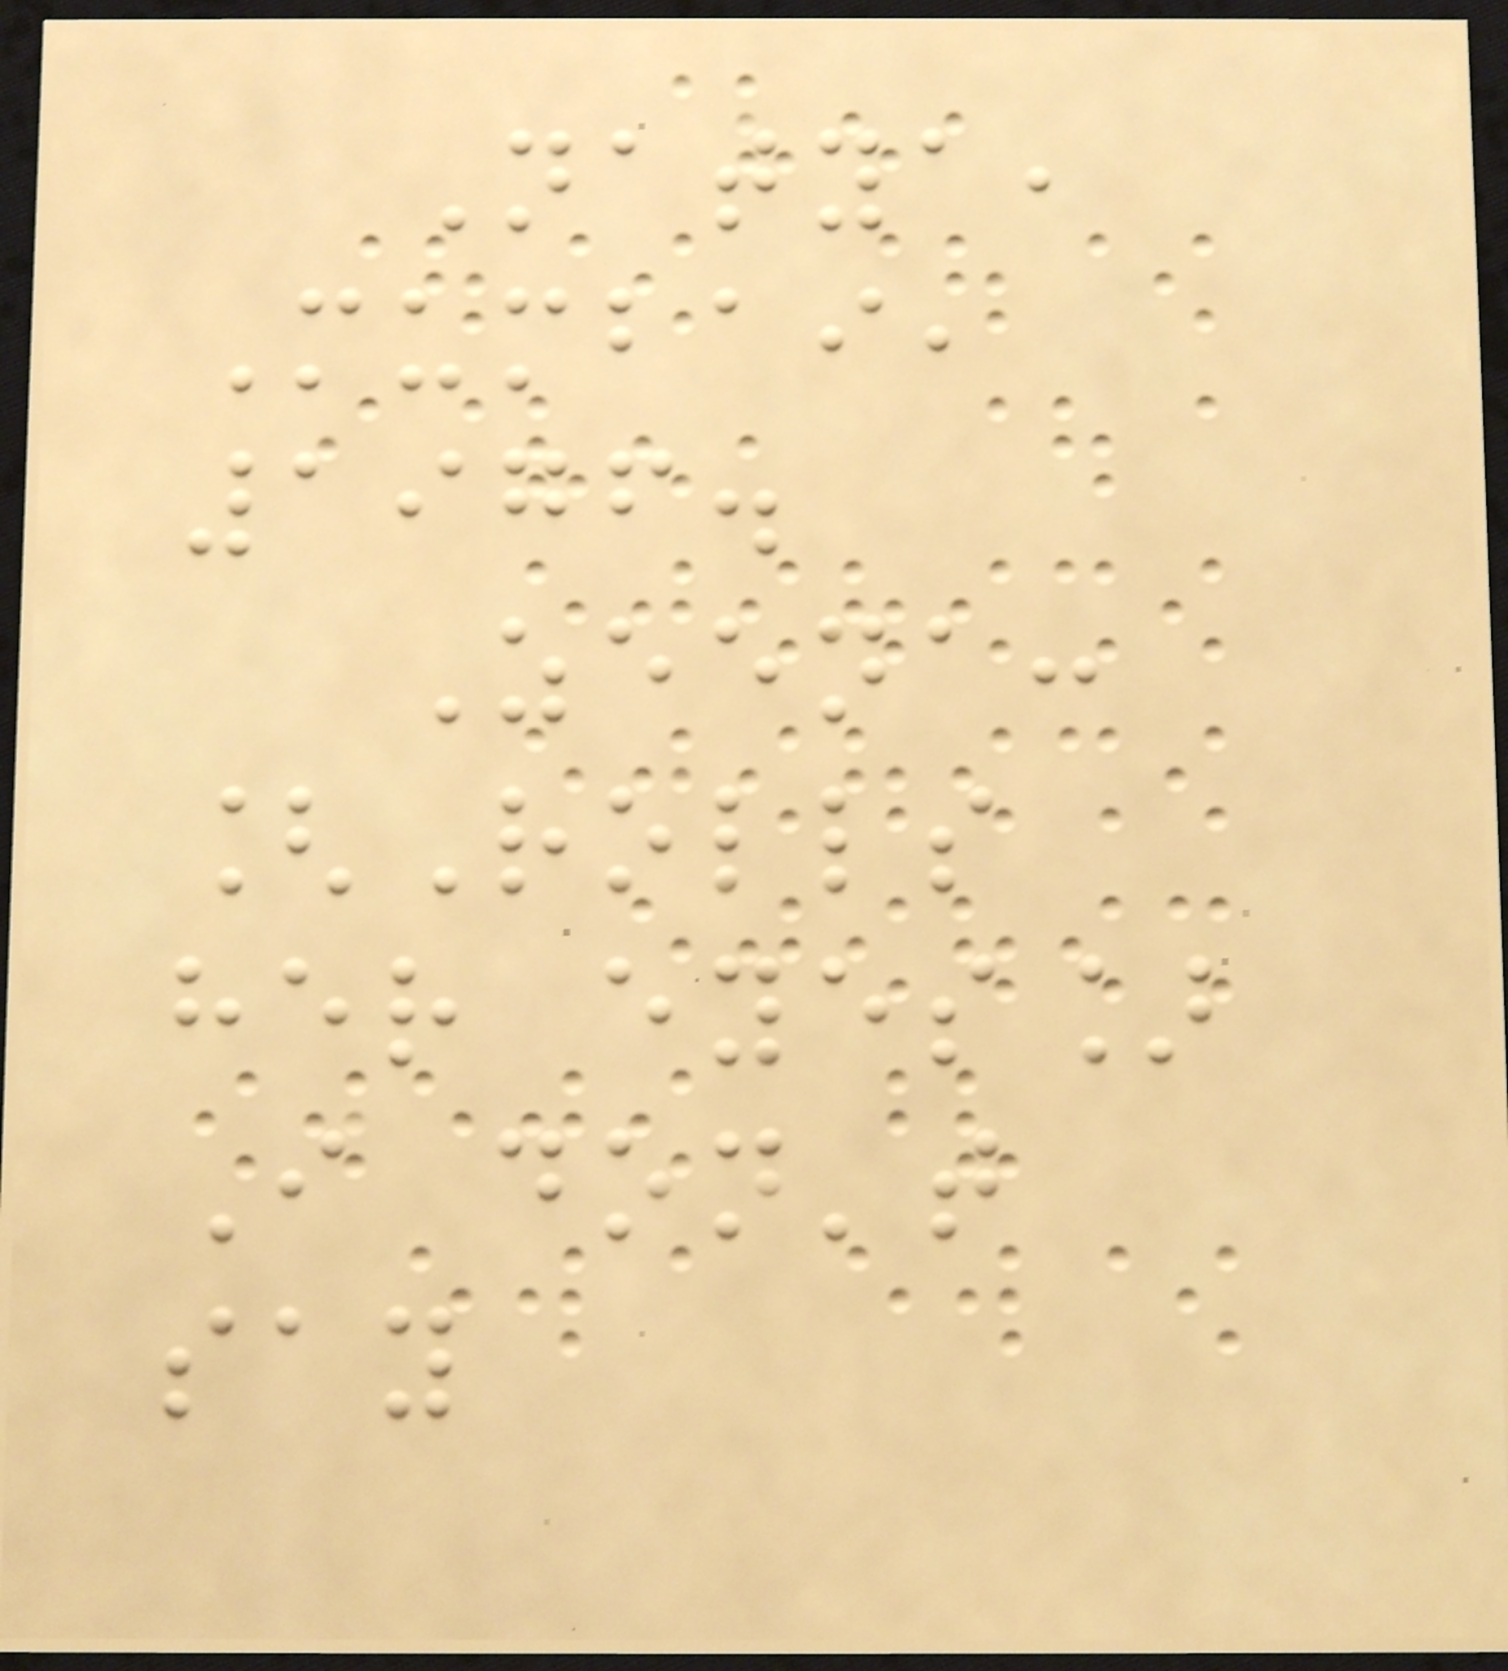Natya,
Mumbai,
1976.
Zeena:
[Rolls
her eyes]
I don't
say
